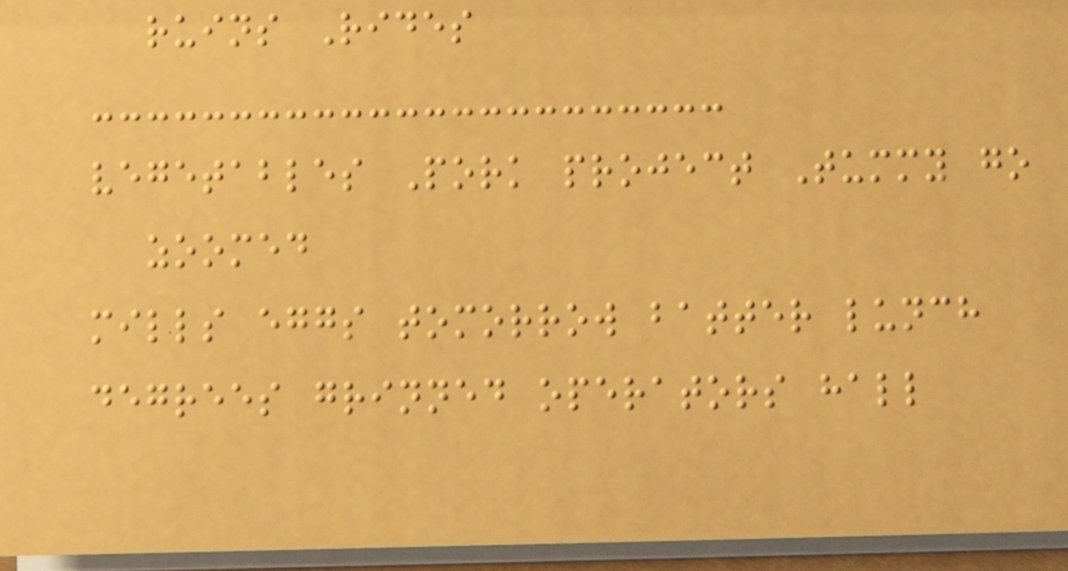ruins Rides
vegetables Pork project Tummy go
zoomed
mills eggs tomorrow batter lunch
degrees grinned operators hall
